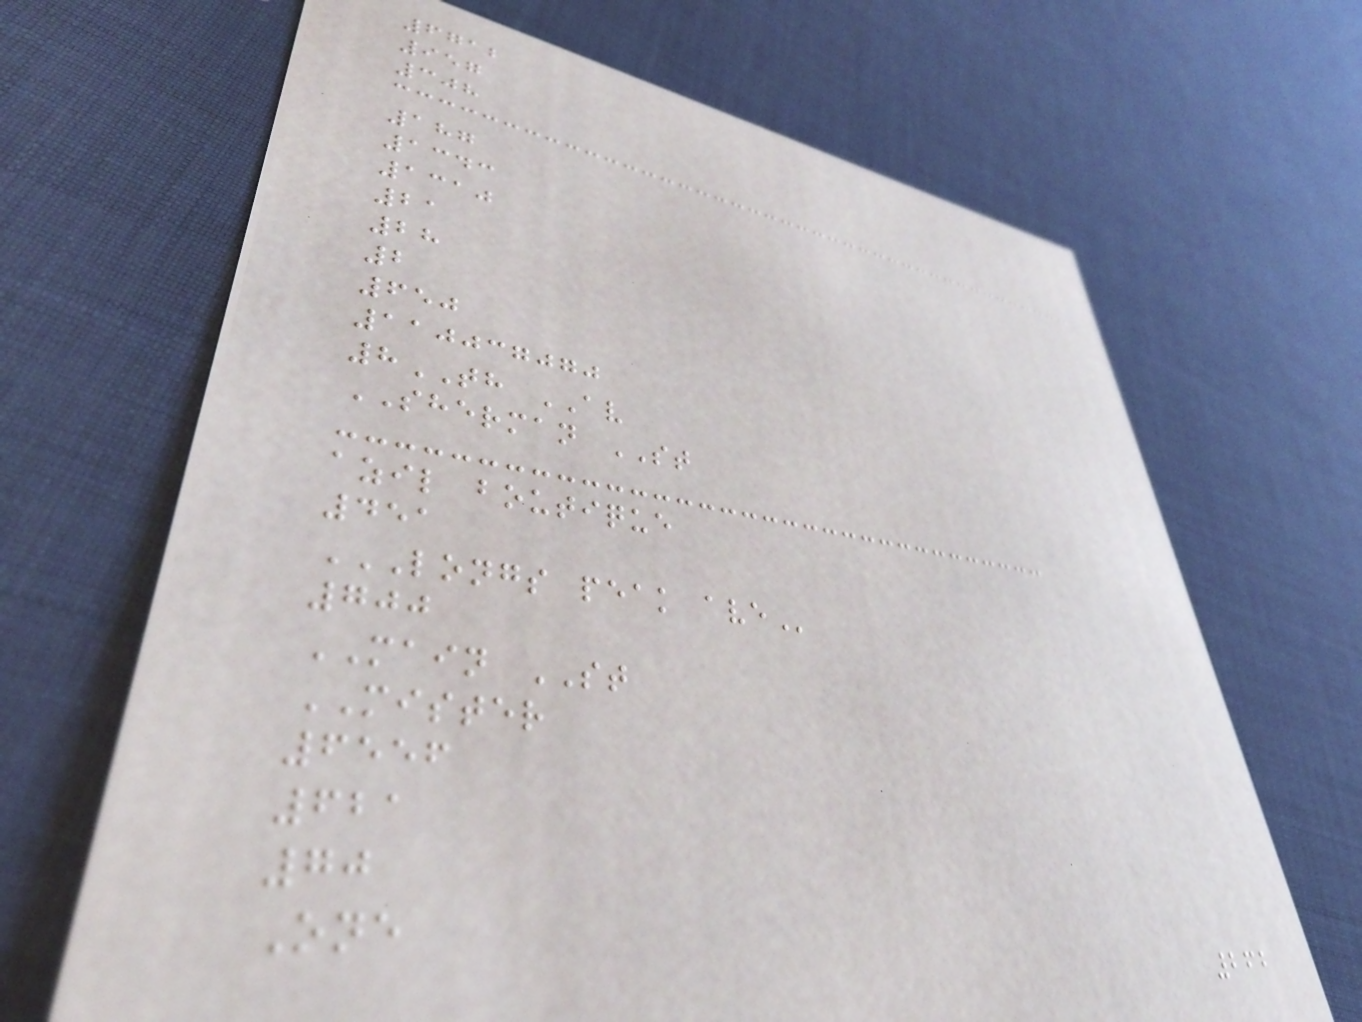6712
957
308
187
1343
1310
21
28
2
650
110037070
8TH AV
SHERMAN ST
azil boutique
451
LONGS PEAK AVE
700
MAIN ST
MISTER
6556
621
70
One
262
